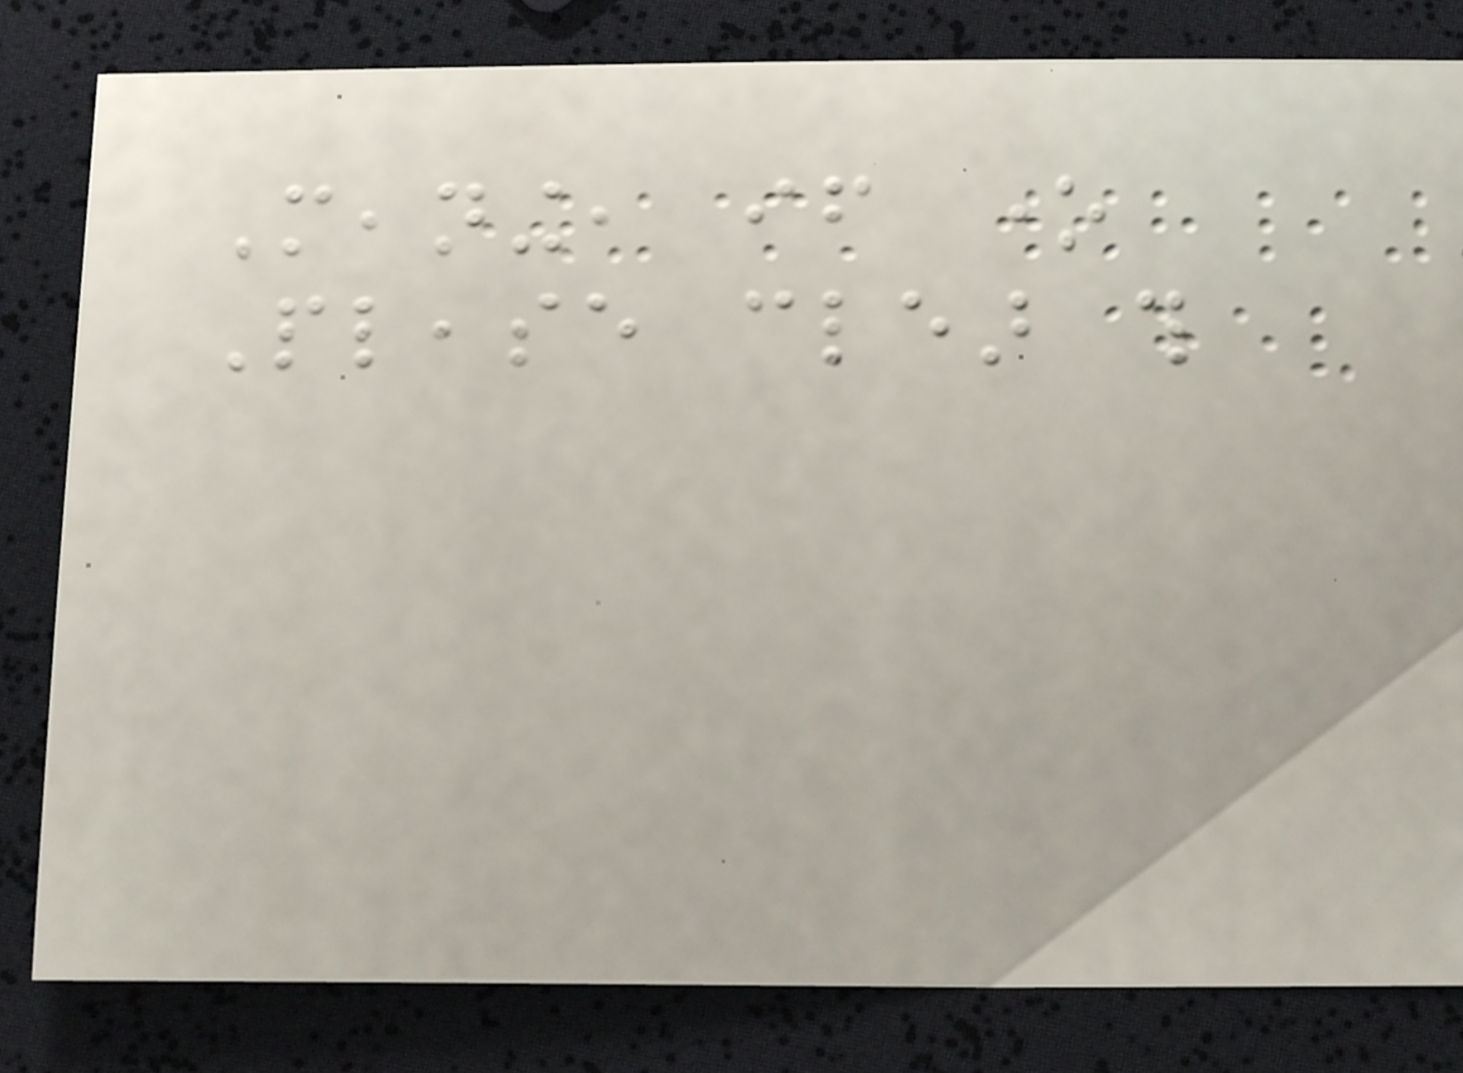Meaning, if one
Please clear this
